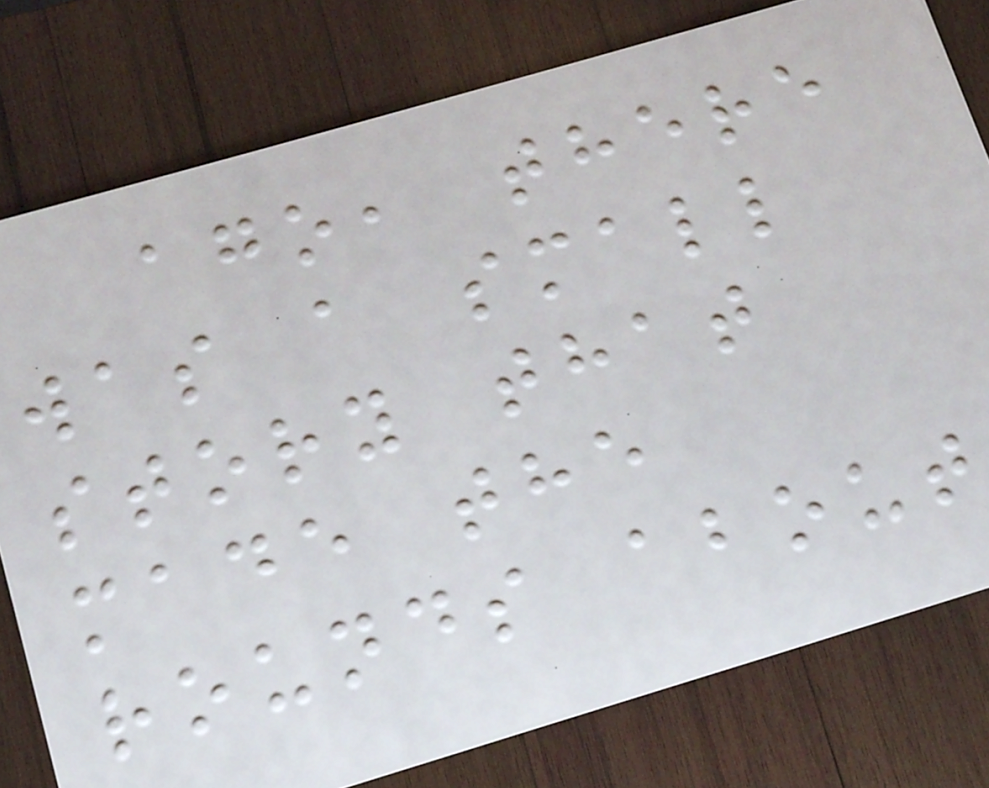ago, there
was a small
story that
made the
rounds about
